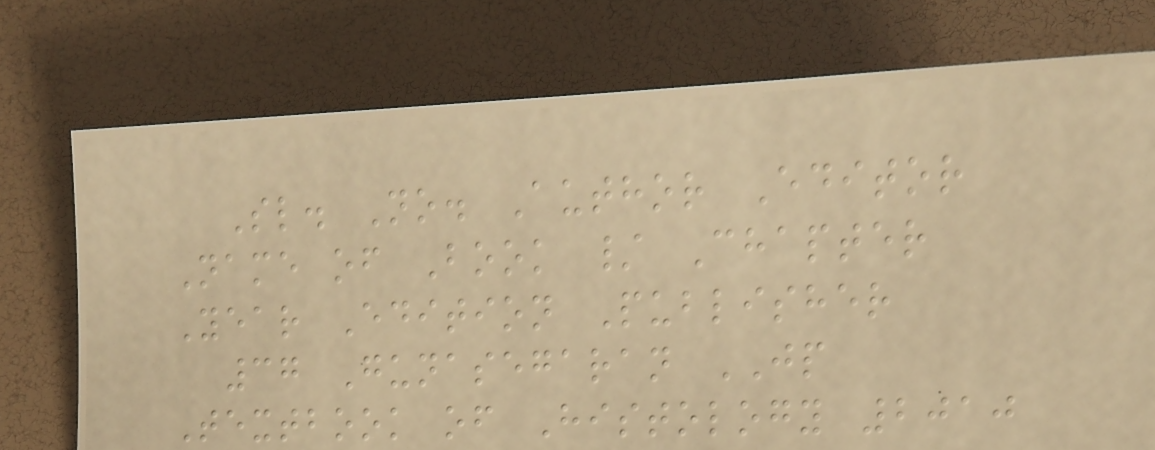Sl. No. Author Editor
Name of Book / Chapter
Year Edition Publisher
37 Gunasegaran JP
Textbook of Histology 2010
